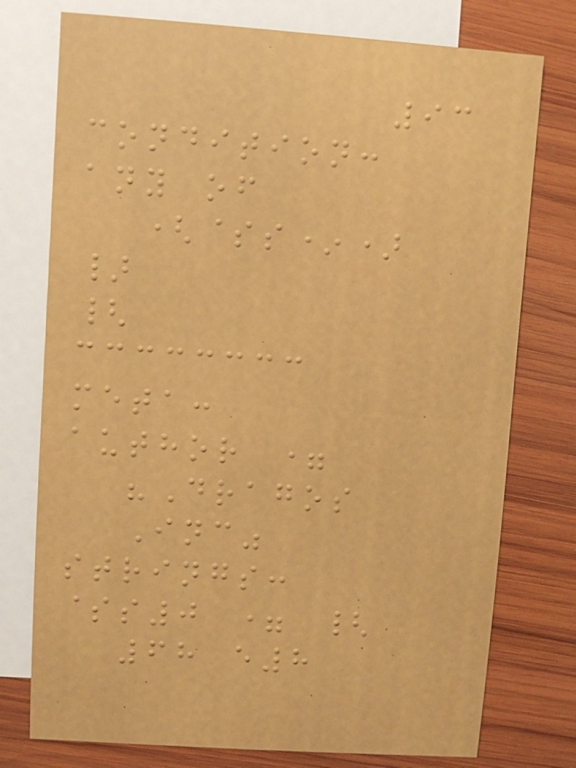93
condition:
any of
($s*)
}
{
meta:
author =
"Dragos
Inc"
strings:
$s0 = {
68 e8
